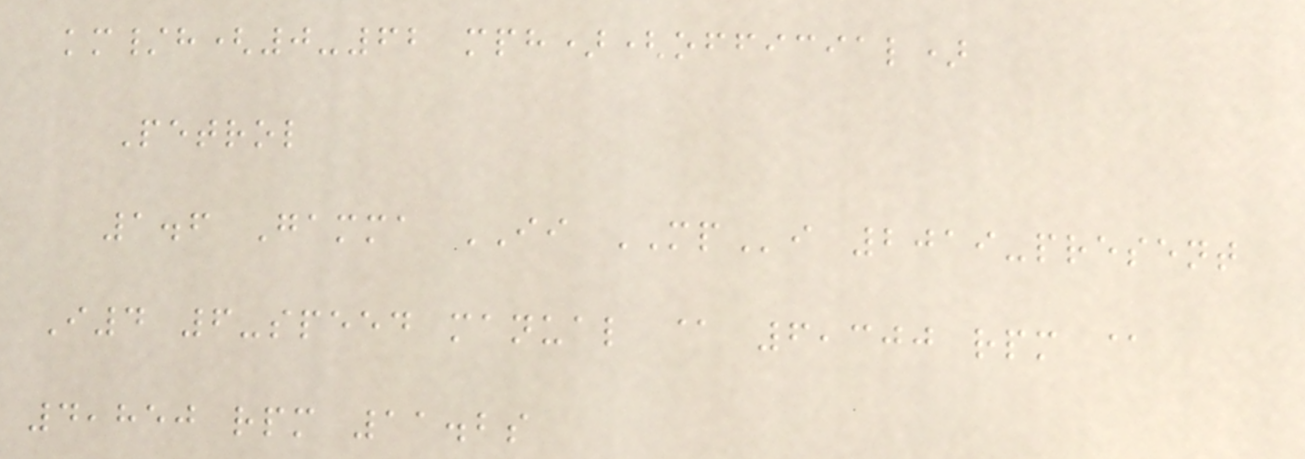km/h(0-62 mph)(official)
Petrol
1.6 Gamma II MPi 2019-present
I4 6-speed manual @ 6,300 rpm @
4,850 rpm 11.2s
